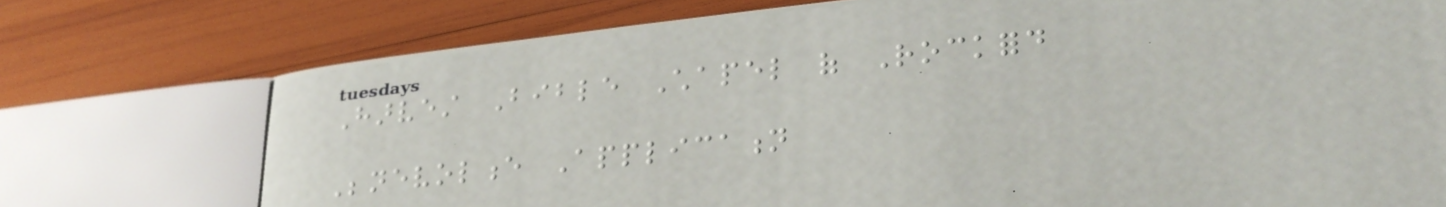Harvest Bible Chapel of Rockford
Benevolence Application
